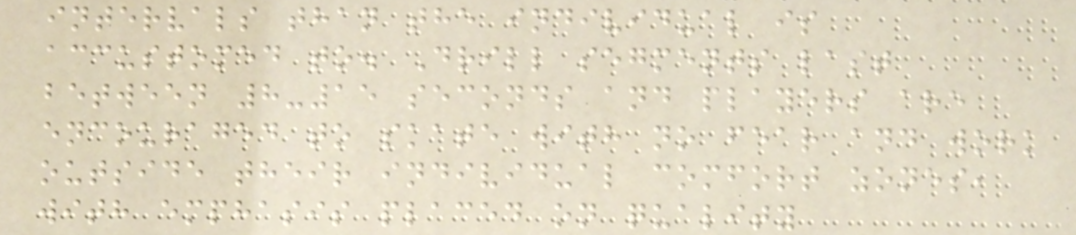intervals than the individual is
accustomed to. Drill segments last
between 8-15 seconds and players are
encouraged to skate with no fear and work
outside their individual comfort zones,
with emphasis placed on quality
